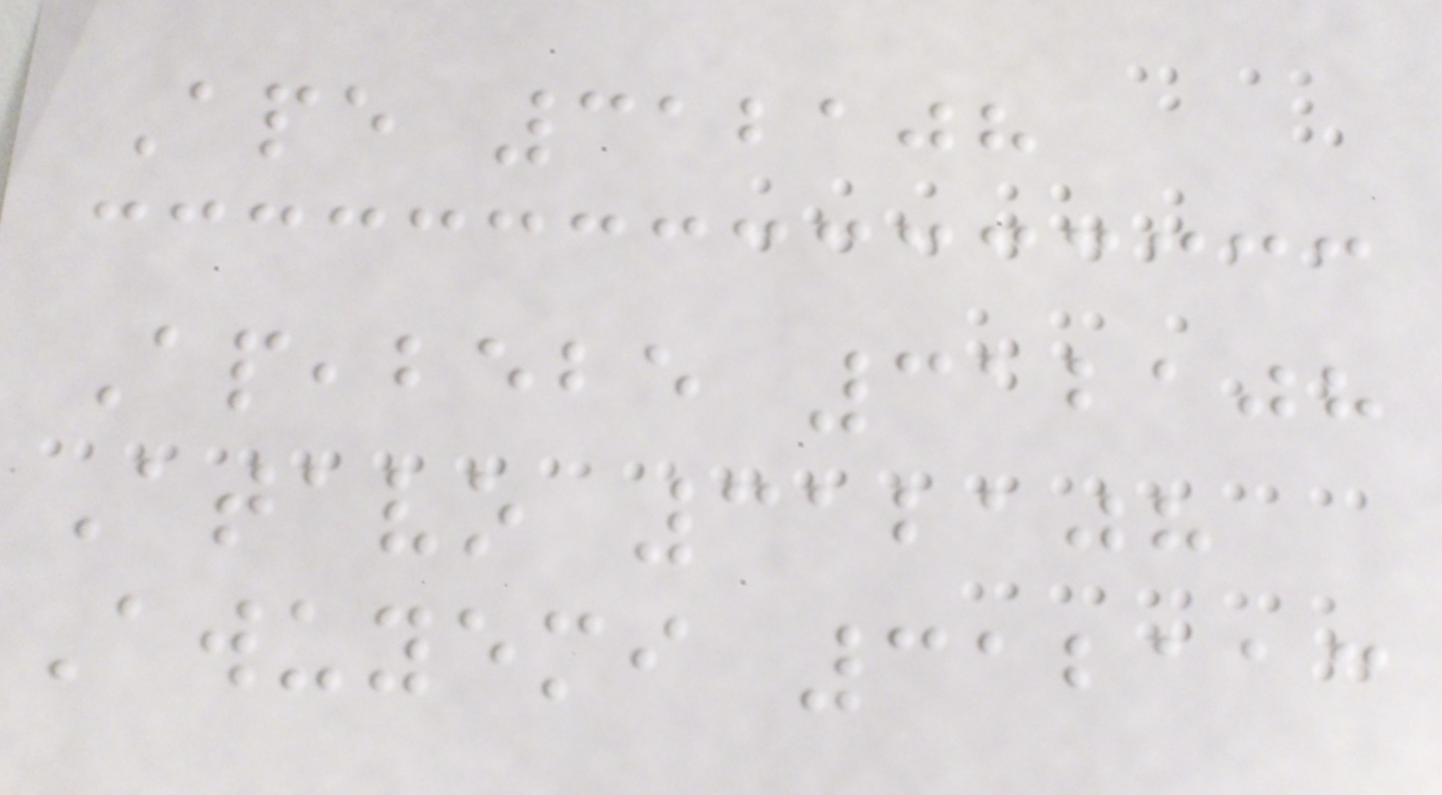Ape 312108
Apeabebe 312108
Atavo 312108
Awuyemi 312113
